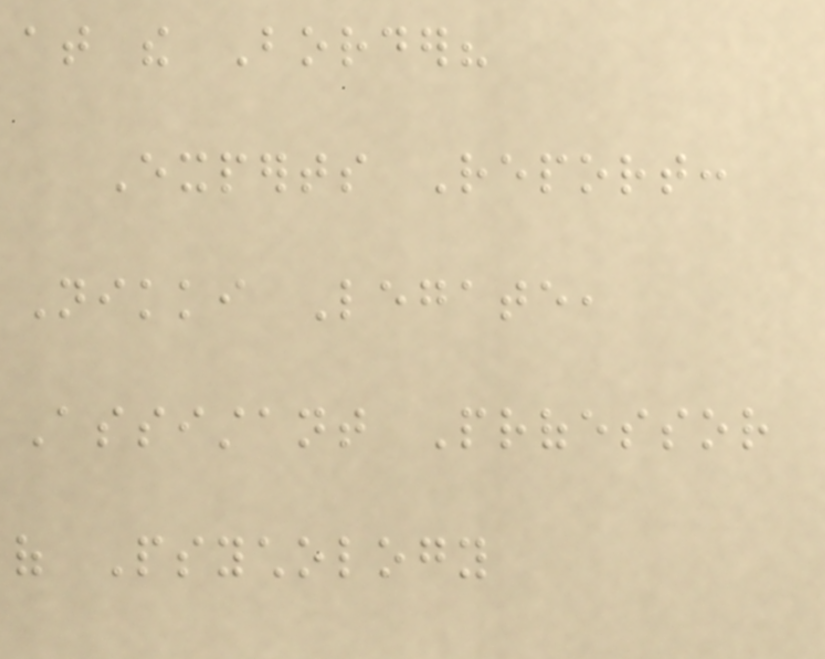at the Border?
Experts Report:
Nikki Legate,
Assistant Professor
of Psychology
